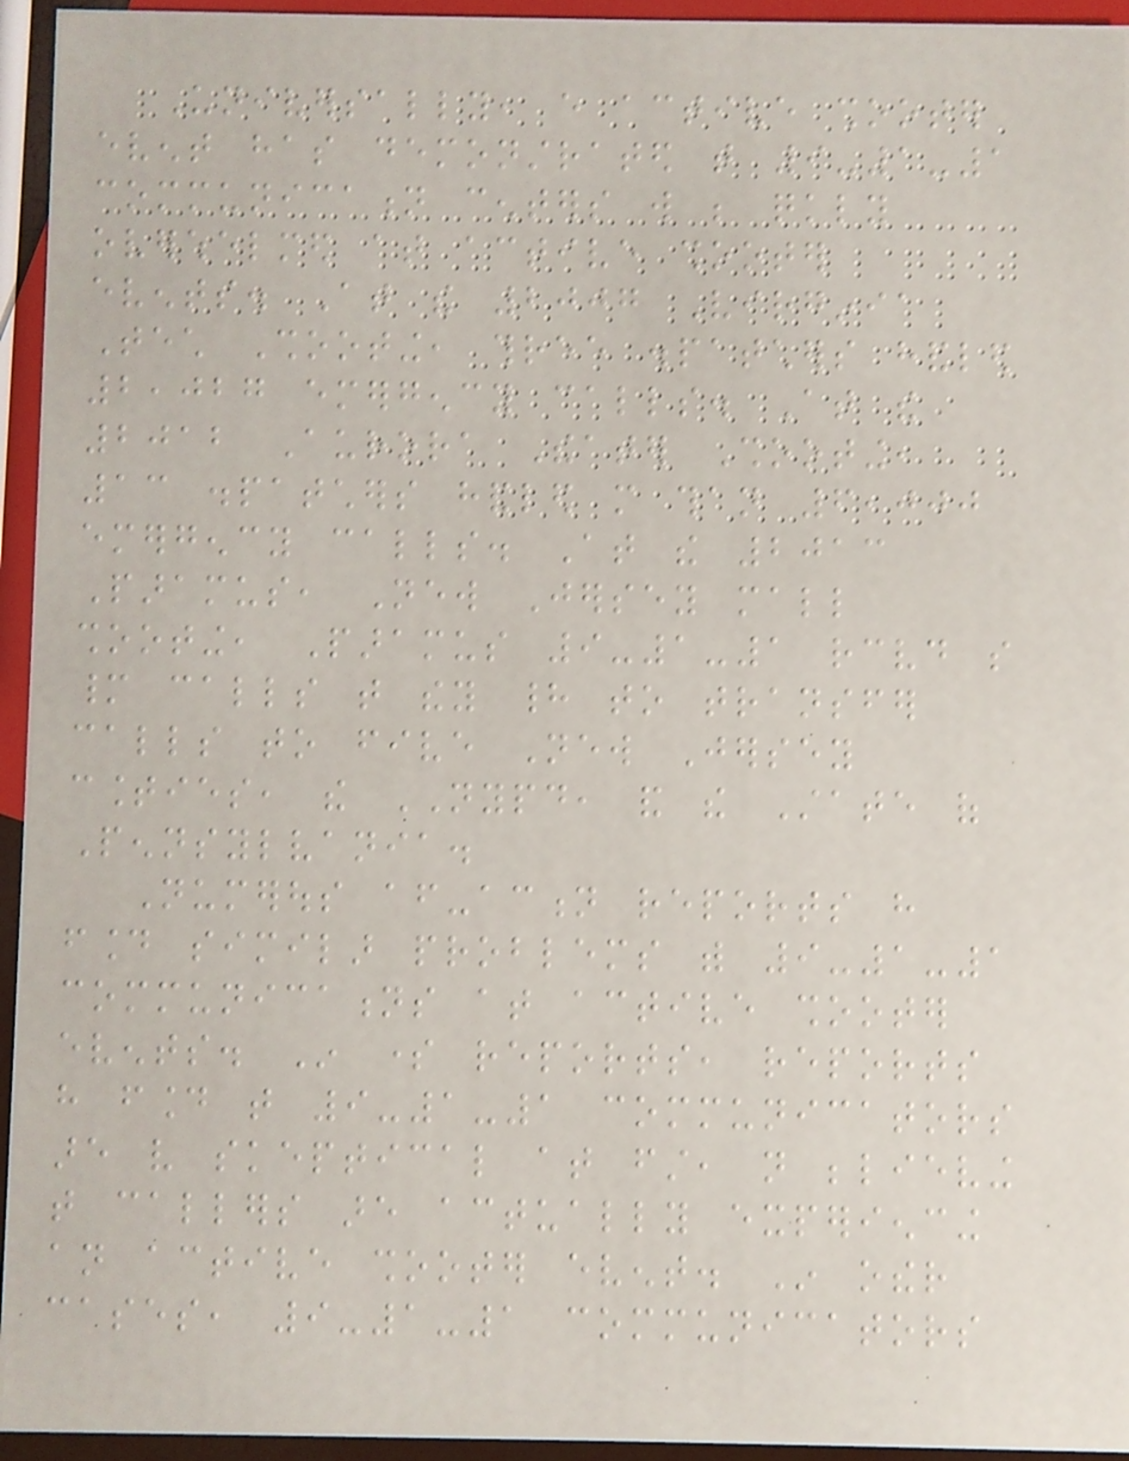Universally, every active shooter
event has demonstrated that 9-1-1
communication centers will be quickly
overwhelmed at active shooter
events. At the 2007 Virginia
Tech Shooting, three dispatchers handled
2,027 emergency calls. At the
2012 Aurora Theater Shooting,
13 dispatchers handled more than 6,000
emergency calls. At the 2013
Paramus, New Jersey mall
shooting, Paramus 9-1-1 received so
many calls that they had to transfer
calls to five New Jersey
counties, the NYPD, and the State of
Pennsylvania.
Numerous after-action reports have
found similar problems with 9-1-1
communications at active shooter
events. In some reports, reports
have found that 9-1-1 communicators
are very skeptical at first, not believing
that callers are actually experiencing
an active shooter event. In other
cases, 9-1-1 communicators
